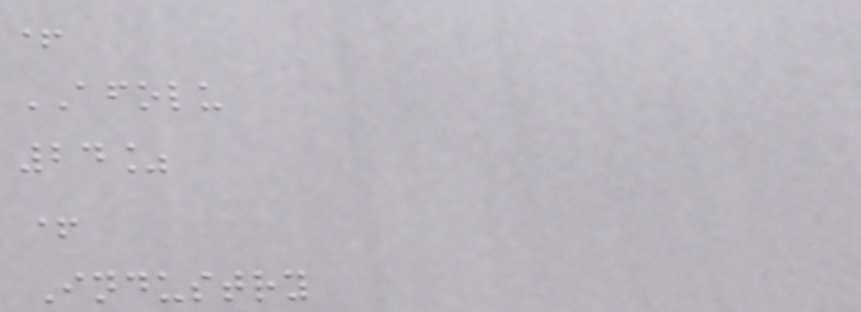+
AFOLU
24%
+
Industry
